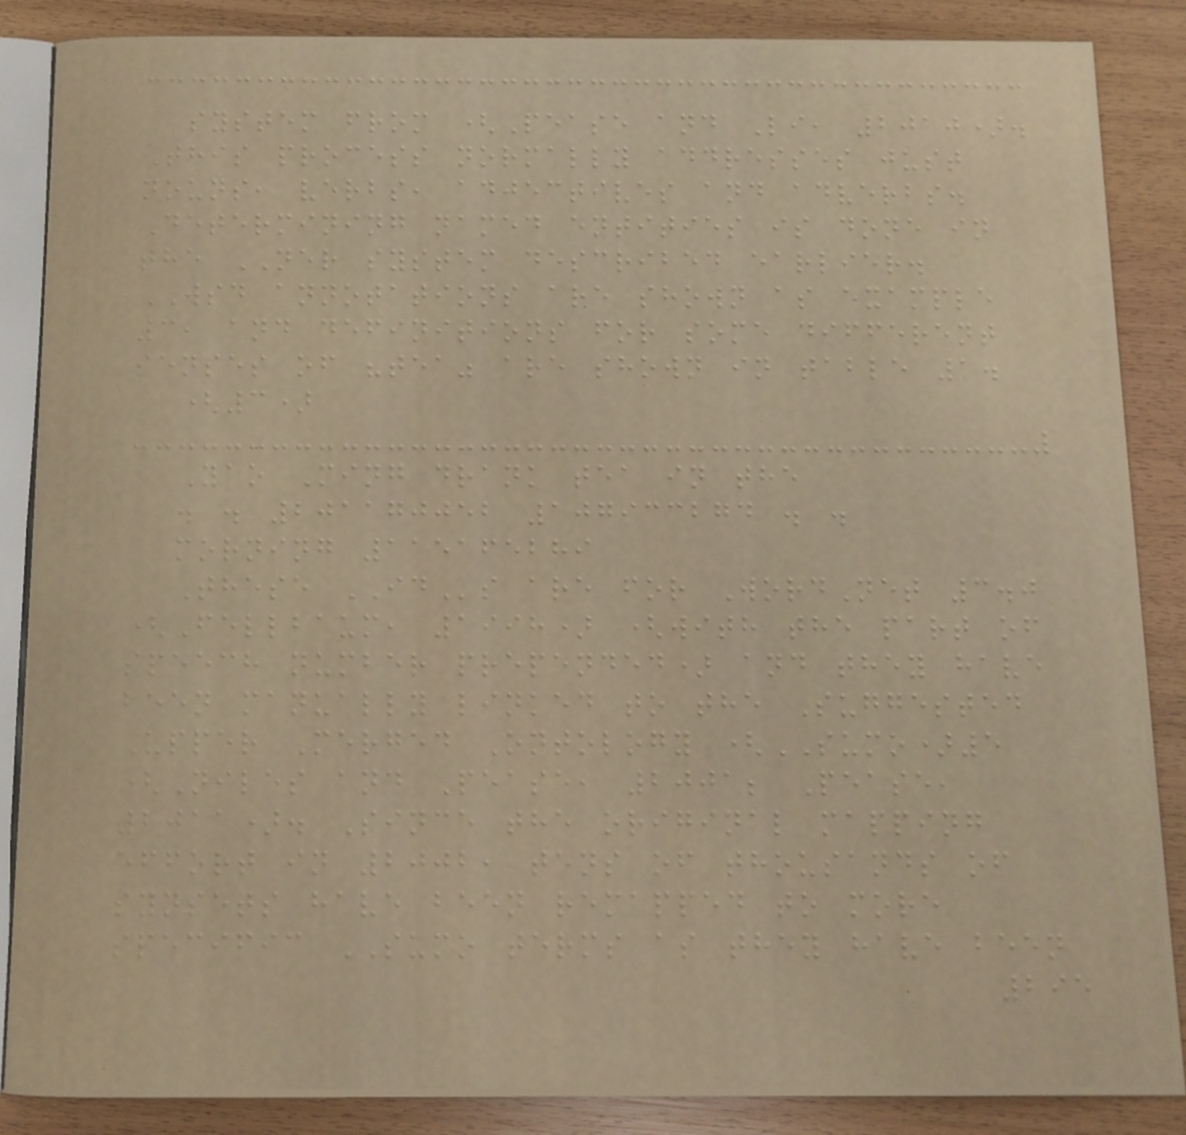system from (Pease and Li, 2010).
This process normally addresses just
nouns, verbs, adjectives and adverbs.
Determining named entities is done in
the NER system described earlier.
WSD annotations are shown as example
3, and definitions for some different
senses of "tea" are shown in table 1.
(3)
Yao Ming drank tea in the
. . 201170052 107933274 . .
morning 115165289
These IDs are for WordNet 3.0
(Fellbaum, 1998) (with the part of
speech number prepended) and they have
been manually linked to the Suggested
Upper Merged Ontology (SUMO)5
(Niles and Pease, 2001; Pease,
2011). Since the original mapping
effort in 2002, tens of thousands of
synsets have been remapped to more
specific SUMO terms as they have been
295
